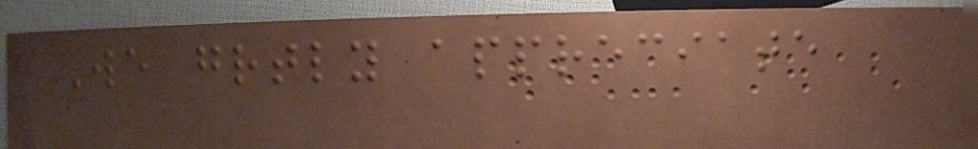We greatly appreciate
